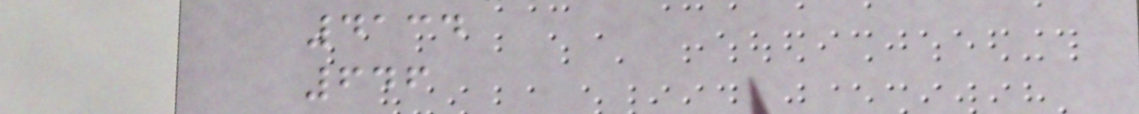4134
646
